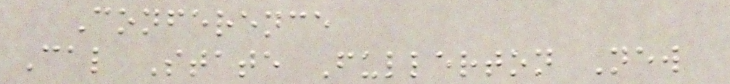Conference
Cal State Fullerton New
